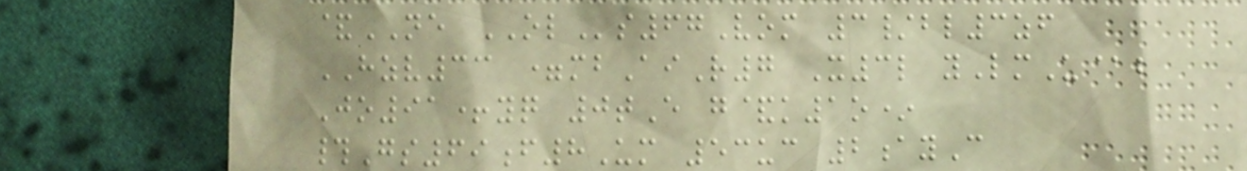&NE OLs67Vom 3/bl3zf
HZV33 =mbAiR7 X3l yLmU@b
Jo91+yq 0tE g&k1o*
#Gs69f8Um 53uc 2ayC
